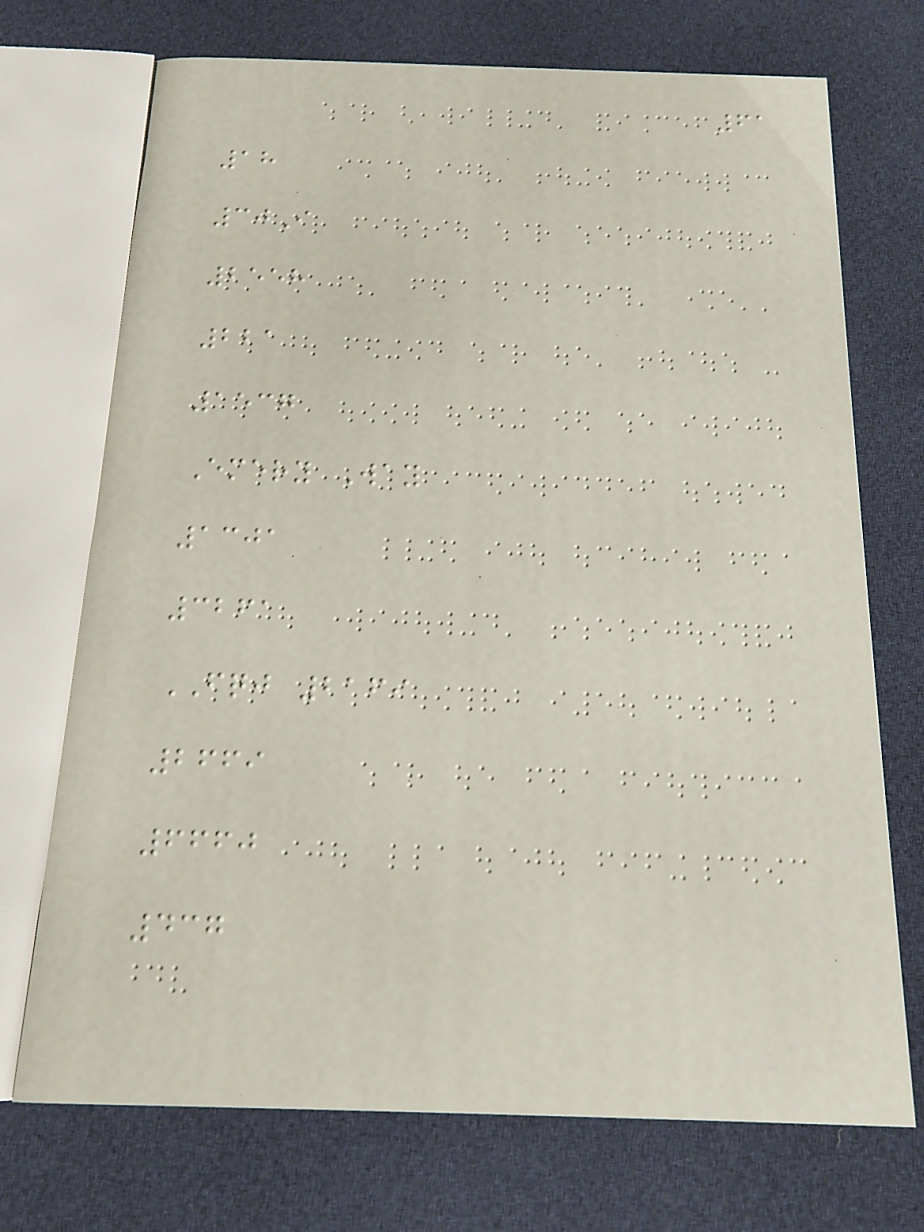61
18
30I
2558
221
1537
Emery Way
1301
3261
FQJ 2169
2669
6660
437
